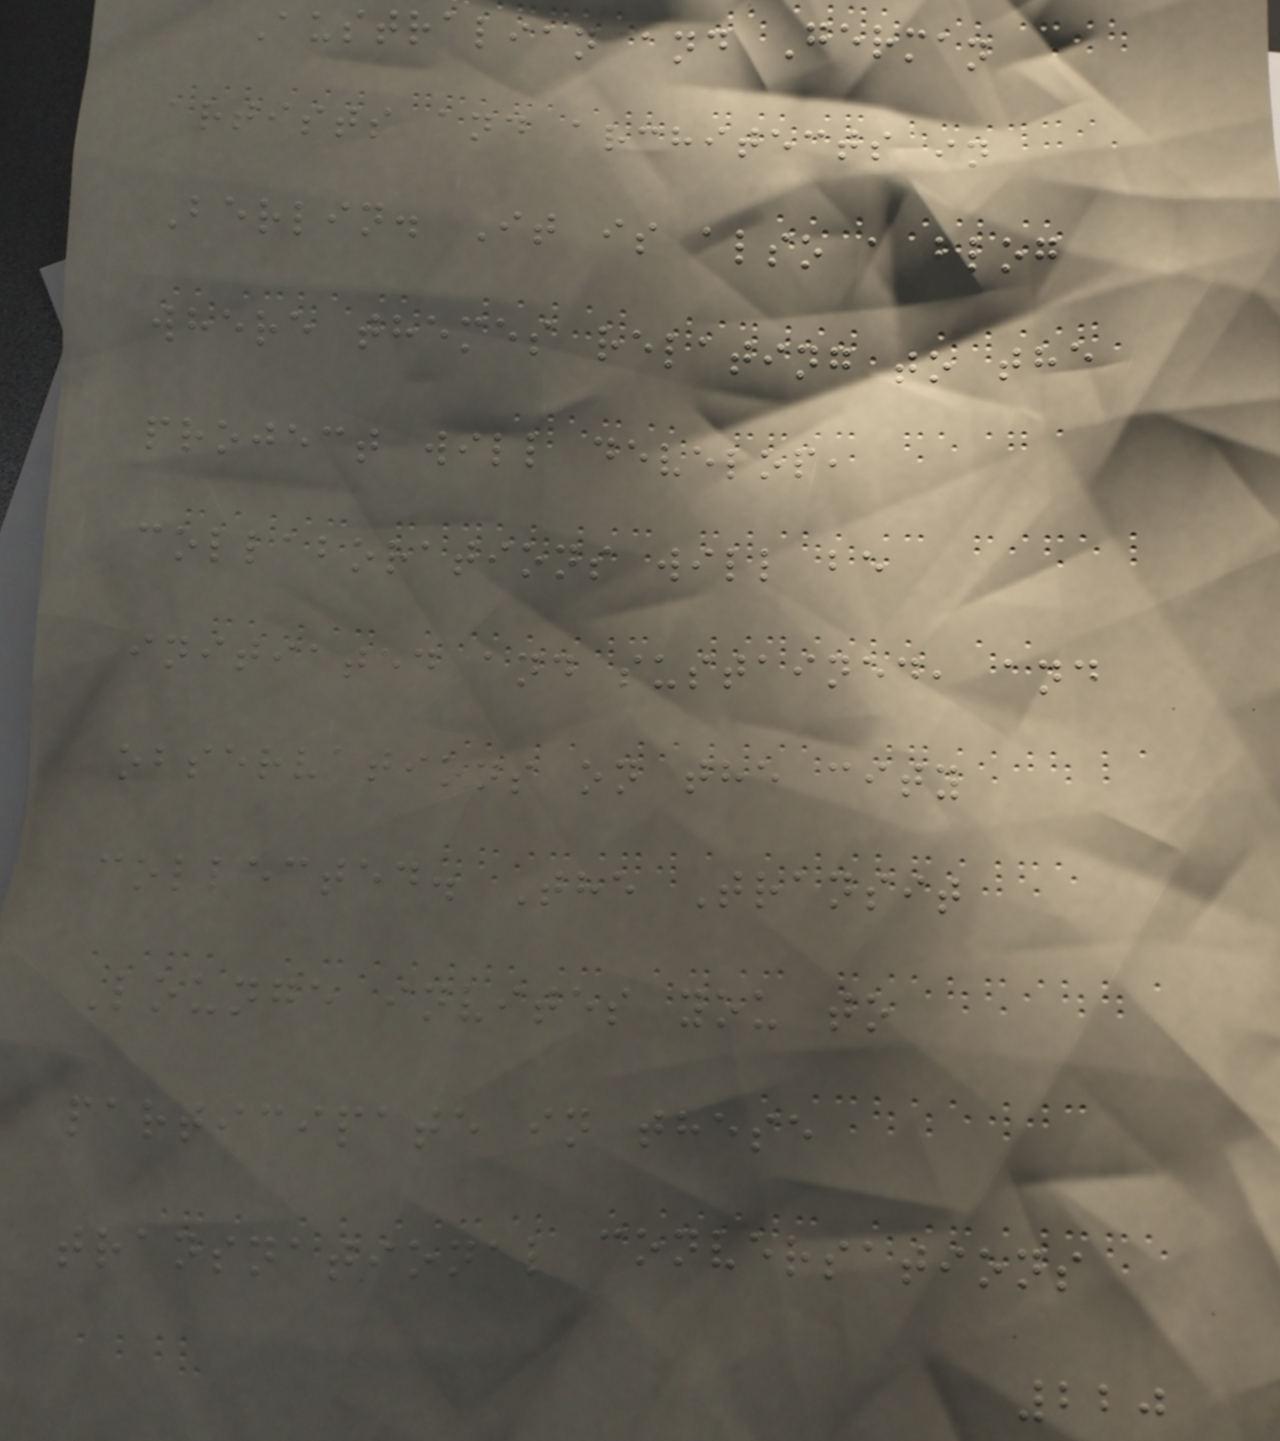Australian and German
artists and architects in
Berlin. It is also a blog
where themes relating to the
project will develop,
collaborations will be
initiated and sustained, and
observations on the city
collected. The Transit
Lounge invites you to
participate in these
transnational conversations
220
